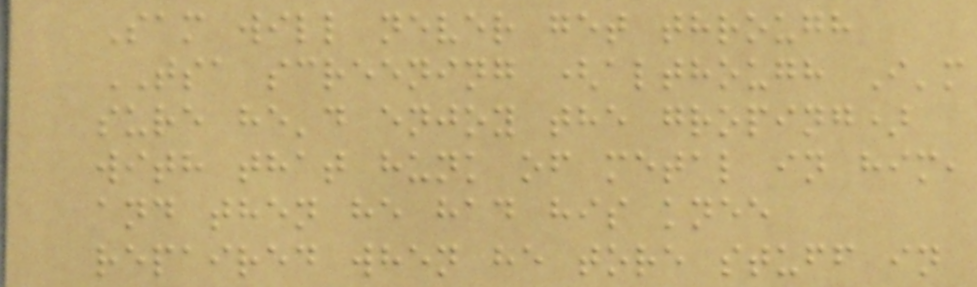Sam will never get through
TSA screening (although I'm
sure he'd enjoy the groping)
with that hunk of metal in him,
and then he had his knee
repaired when he tore stuff in
